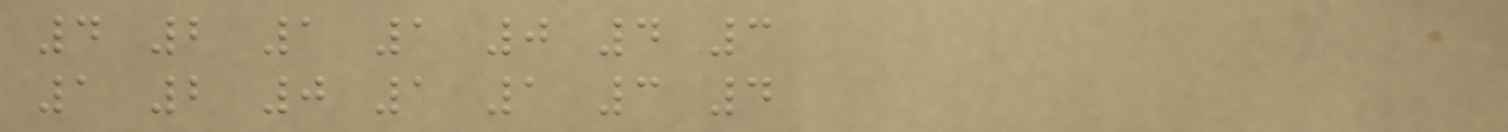4 2 1 1 0 4 3
1 2 0 1 1 3 4
